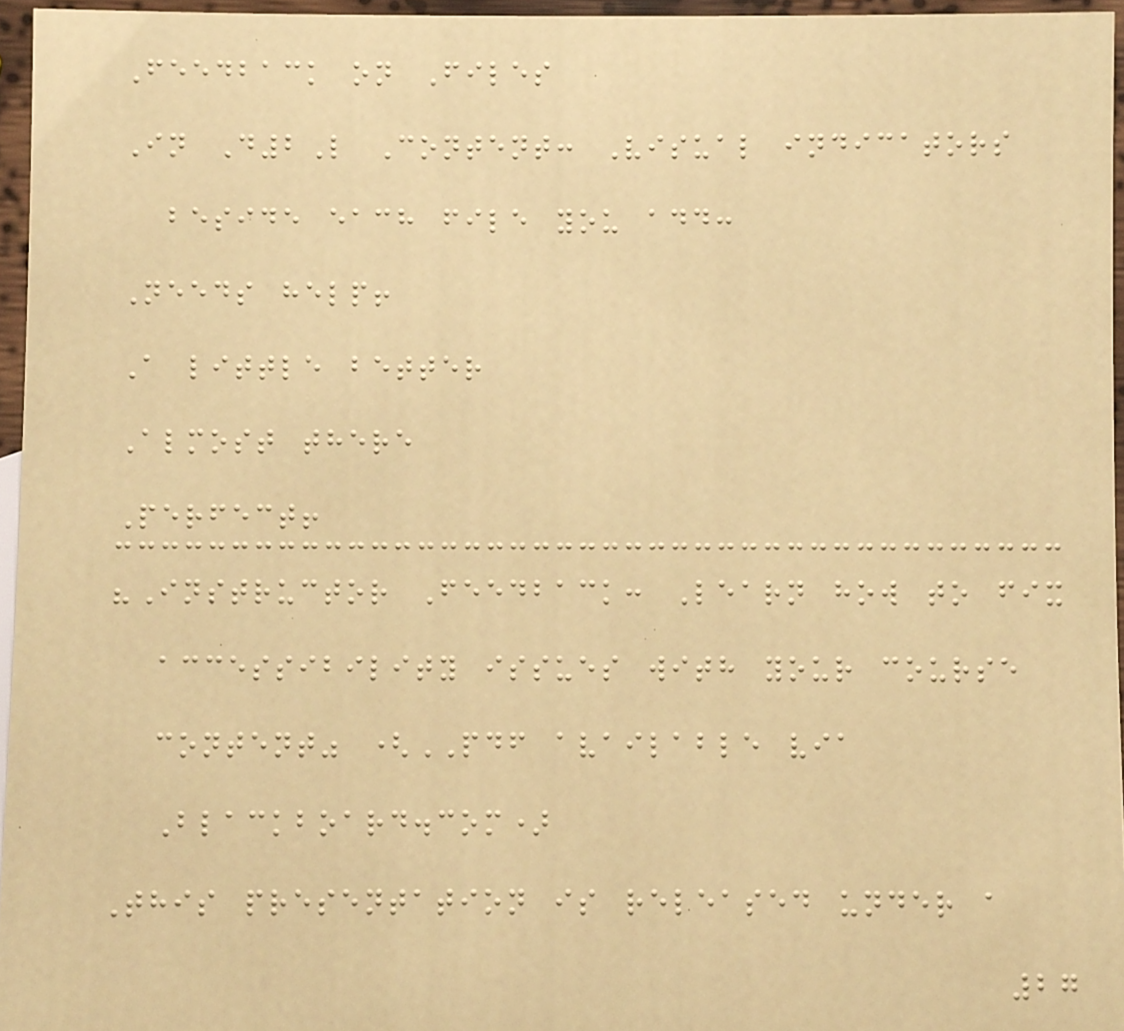Feedback on Files
In D2L Content: Visual indicators
beside each file you add:
Needs help!
A little better
Almost there
Perfect!
"Instructor Feedback: Learn how to fix
accessibility issues with your course
content" (PDF available via
Blackboard.com)
This presentation is released under a
27
